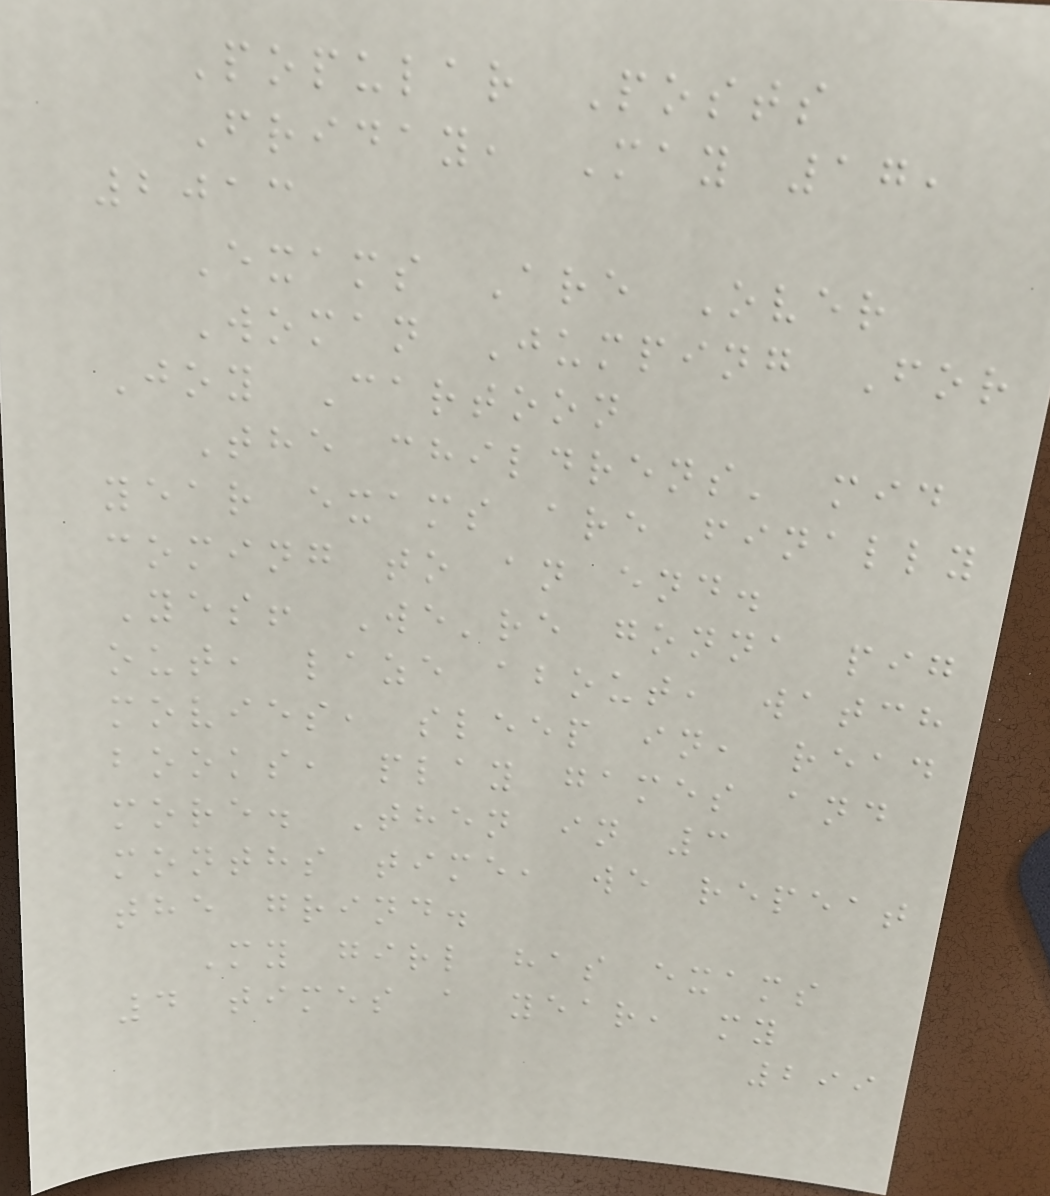Popular Posts
Friday, May 17,
2013
Exams Are Over
Woman Jumping For
Joy Cartoon
The childrens' mid
year exams are finally
coming to an end.
Yes! We're gonna pig
out, laze about, watch
movies, sleep in, read
books, play games and
more. Then in 3
months time, we repeat
the grind.
My girl has exams
4 times a year, my
299
